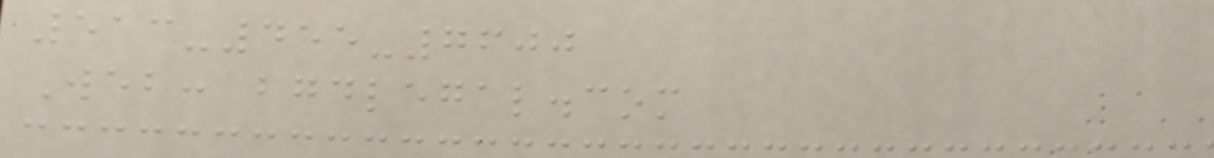513-455-7600
Web: bgdlegal.com
